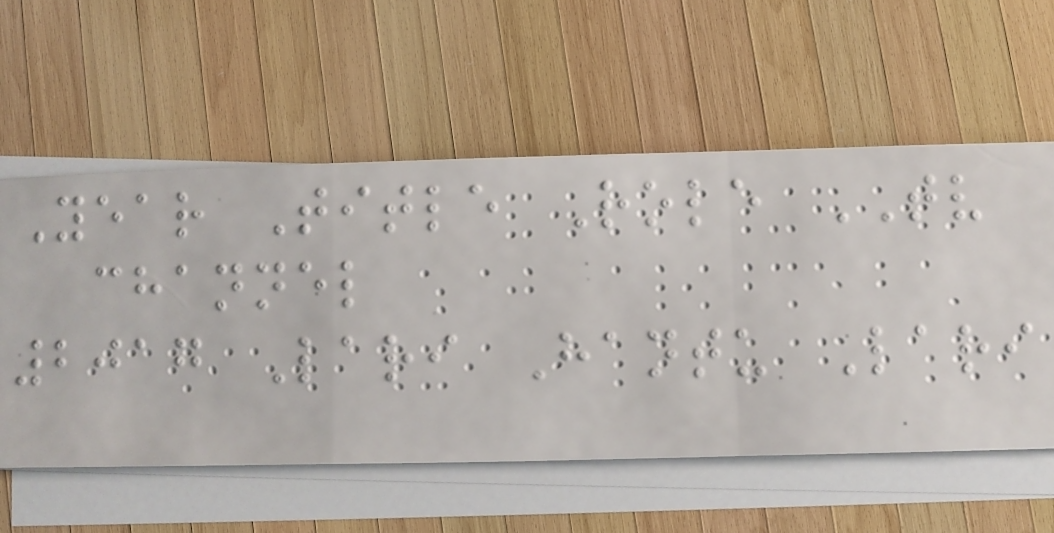Year Title Role TV
channel
2017 Lari Hantu Lari
